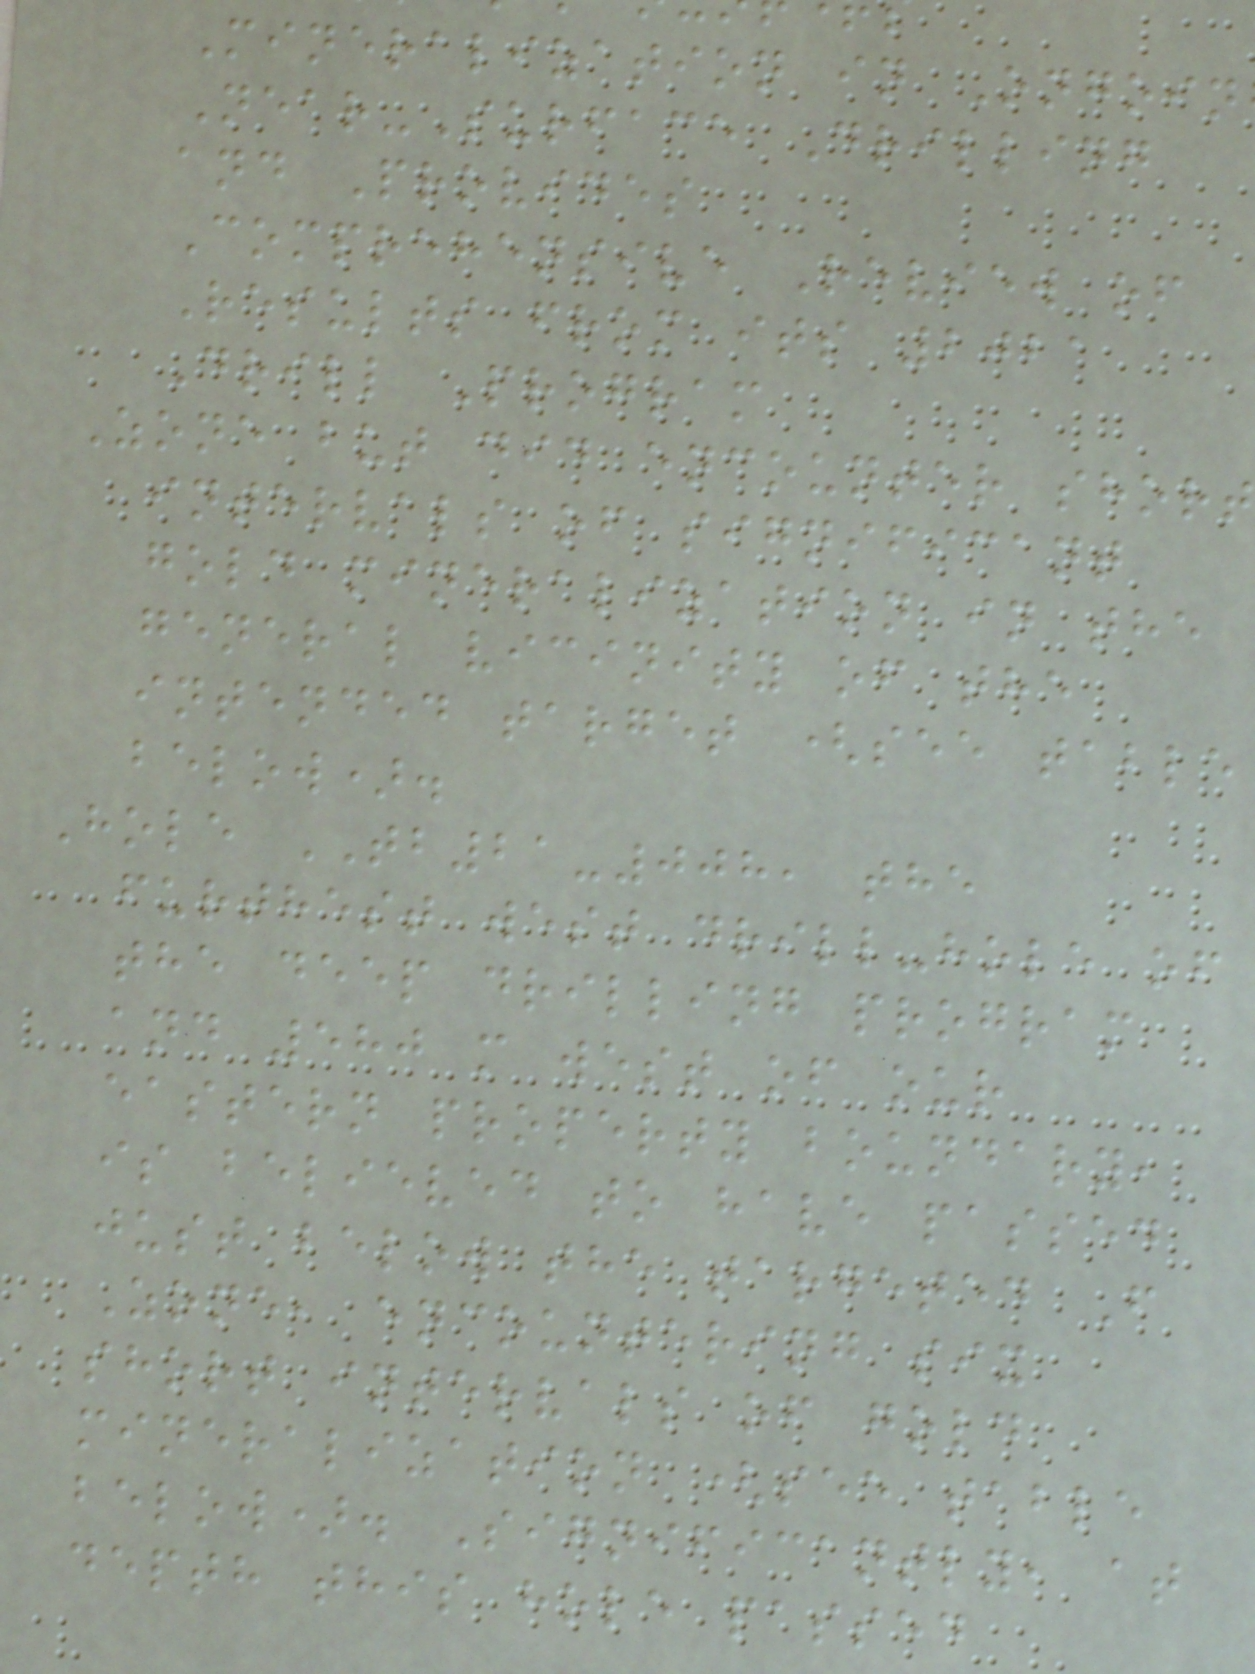Mineralization in Ongoin
Near-Surface Drilling
and Provides
Comprehensive Review of
Results from its 2021
Drill Program
Zone but did encounter short
intervals of significant
gold mineralization in the
general vicinity of the
intended target (see table
below).
Hole TB21-008, the
furthest west drill-hole of
the deep drilling program
and 580 m west of our
eastern property boundary,
is believed to have passed
just below the targeted F
Zone, encountering six
short intervals of gold
mineralization (see table
below). Significantly, at
depth this hole passed
